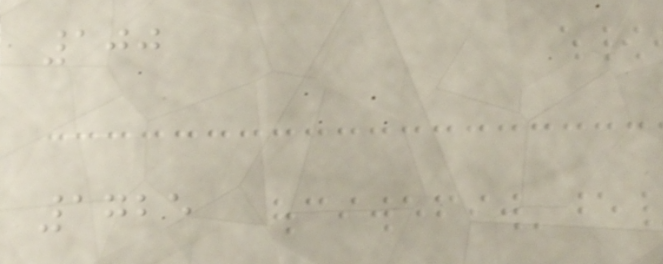100
1725
